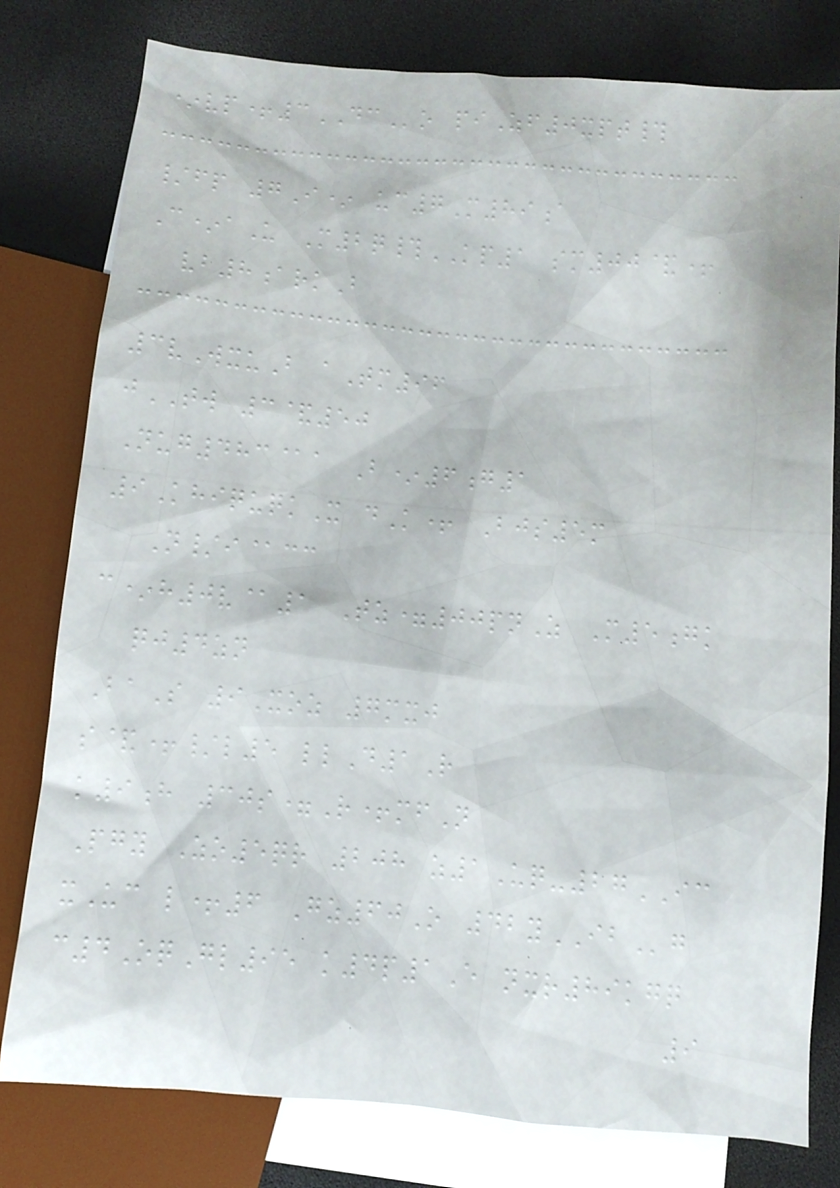*vp+3DCo piZf0xpt#
/fp 7I* uc7M89a
C*aU M2q#KP1 sm00&+
vb8arkB
3vWxuB aTm96
jTW 3&50
Nug483@a B*6g1
9KhiquqkX dK+ Bjs5m
N/i@cc
c*h0v@1 Tz=00pnZ M5gk
qj4zn
BaS 9Xoz 7mxj
s&+/l5 llD1R
k9h 30s=R+mfN
Pgy Zo5qr 208 z1Uq-27IC
xUc l+6 Gz60O 42yIBg
c4OqGl95 k4p1E nxr89kgq
9
